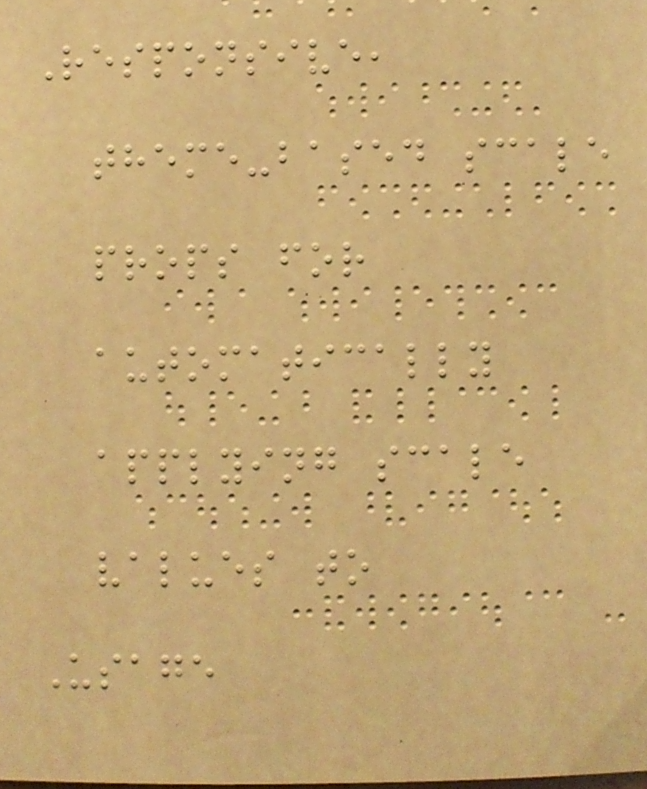Responsive,
theme-based scale
props for
automatically
applying scale
values to
Usage
